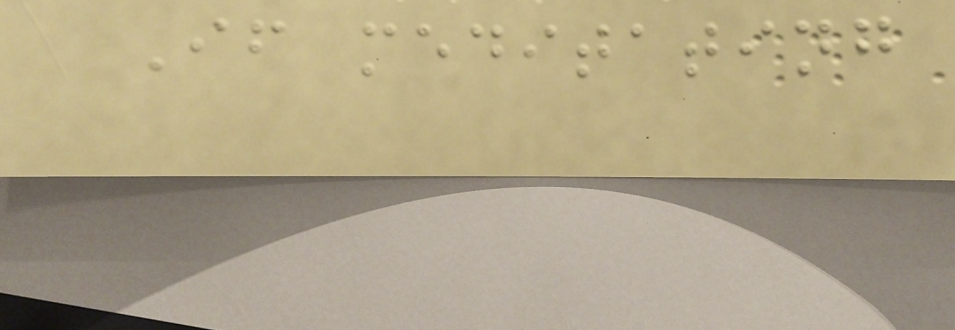If meditating
